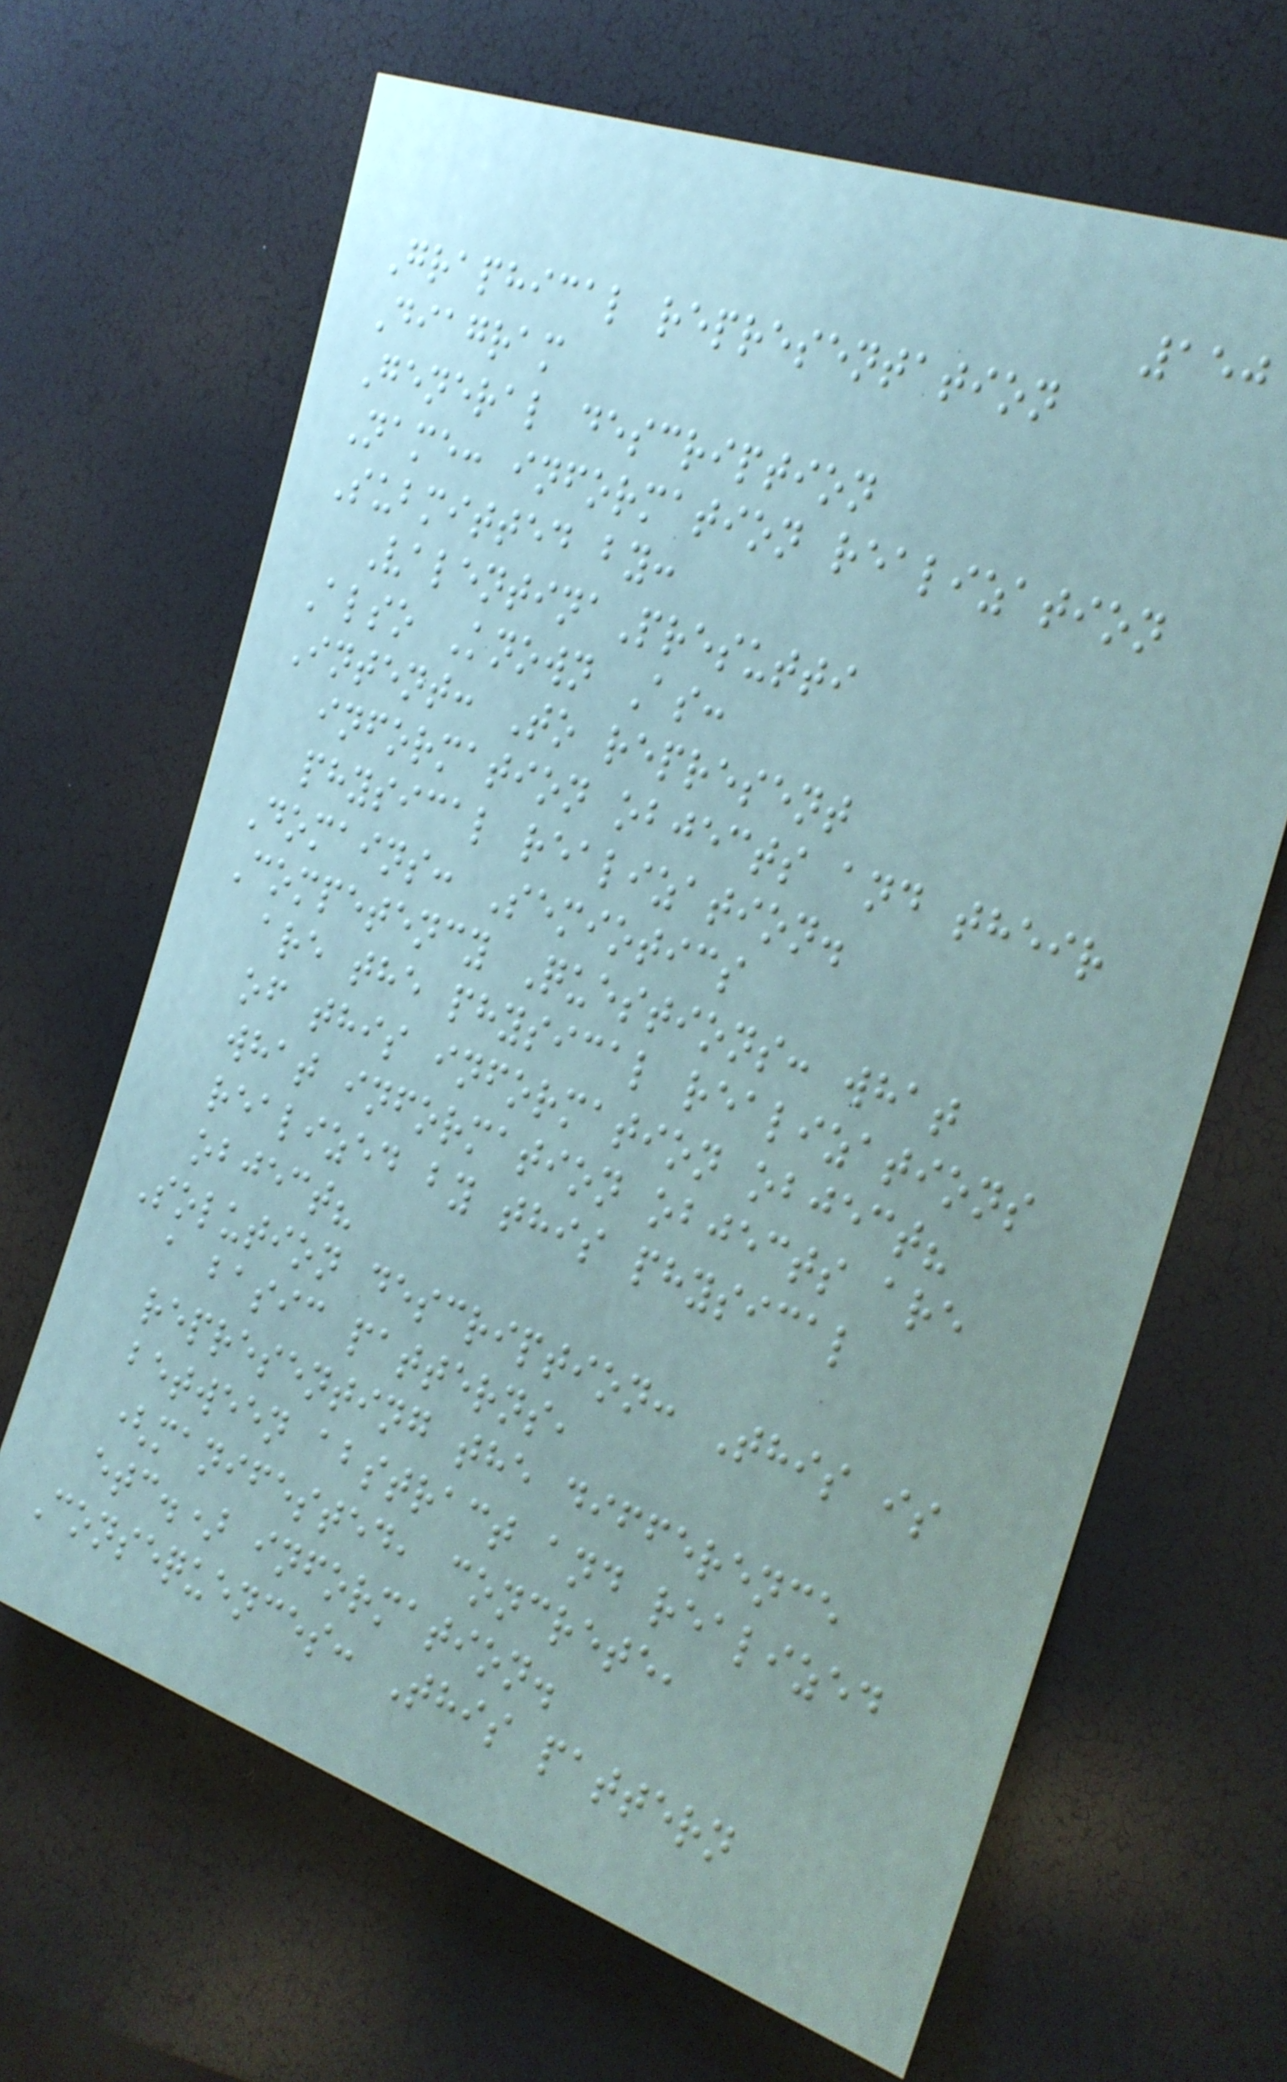150
Graphical representation
Diagram
General description
Name: information realization
Submitted by:
ValentinaPresutti
Also Known As:
Intent: To represent
information objects and their
physical realization.
Domains: Semiotics
Competency Questions: what
are the physical realizations
of this information object?
what information objects are
realized by this physical
object?
Solution description: This is
a basic patterns,
representing the difference
between abstract and realized
(manifested, concrete,
etc.) information.
Consequences: This pattern
